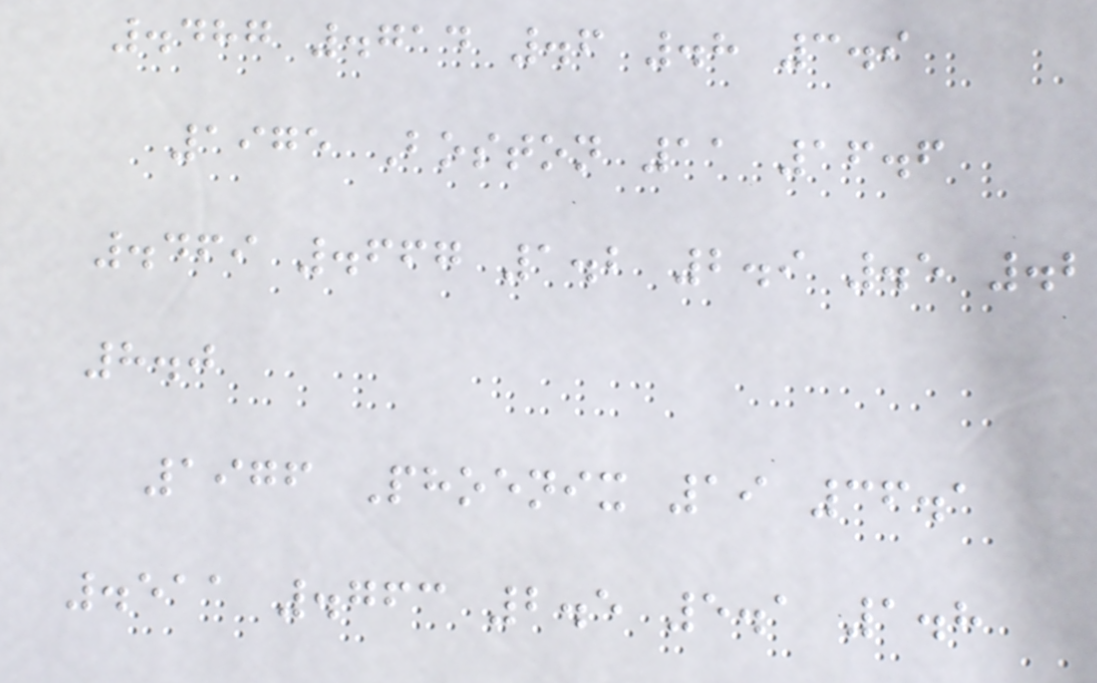.487 .714 .6 .8 3.9
1975 Boston 11 16.6
.469 .667 1.2 2.9 .5 .2
8.0
1976 Phoenix 19 36.1
.511 .763 2.5 5.1 1.8
